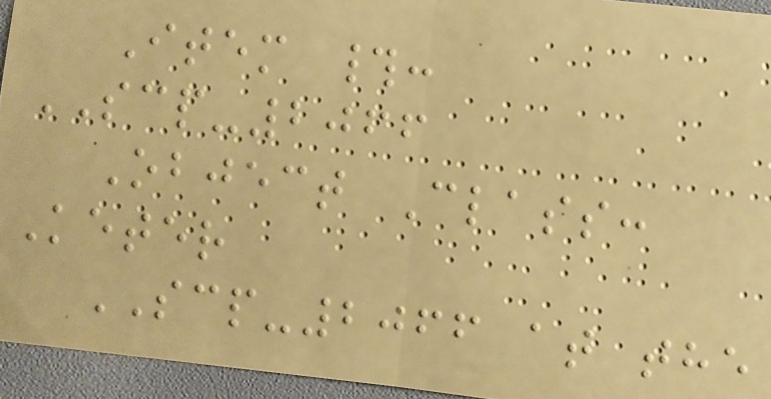Item #:
SCP-2066
Object Class:
Keter
SCP-2066 at the
